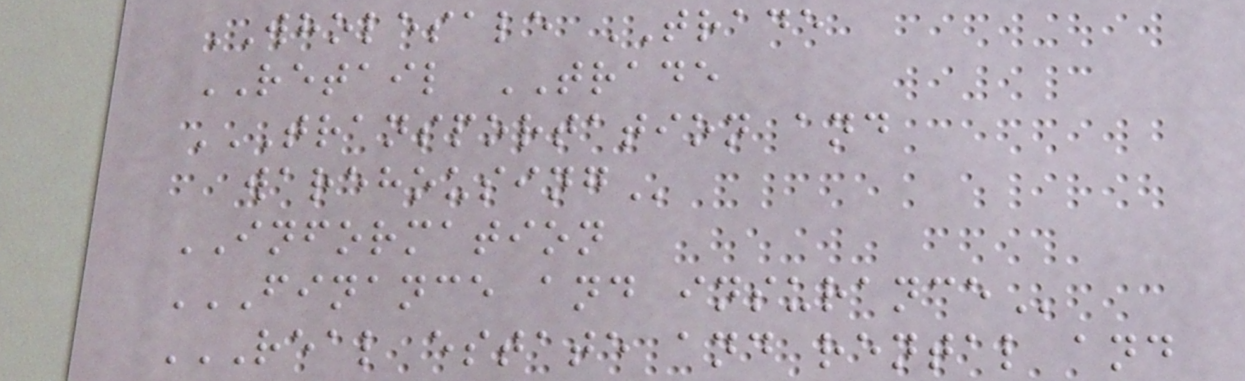WHOLESALE TRADE
RETAIL TRADE
TRANSPORTATION AND
WAREHOUSING
INFORMATION
FINANCE AND INSURANCE
REAL ESTATE AND RENTAL AND
